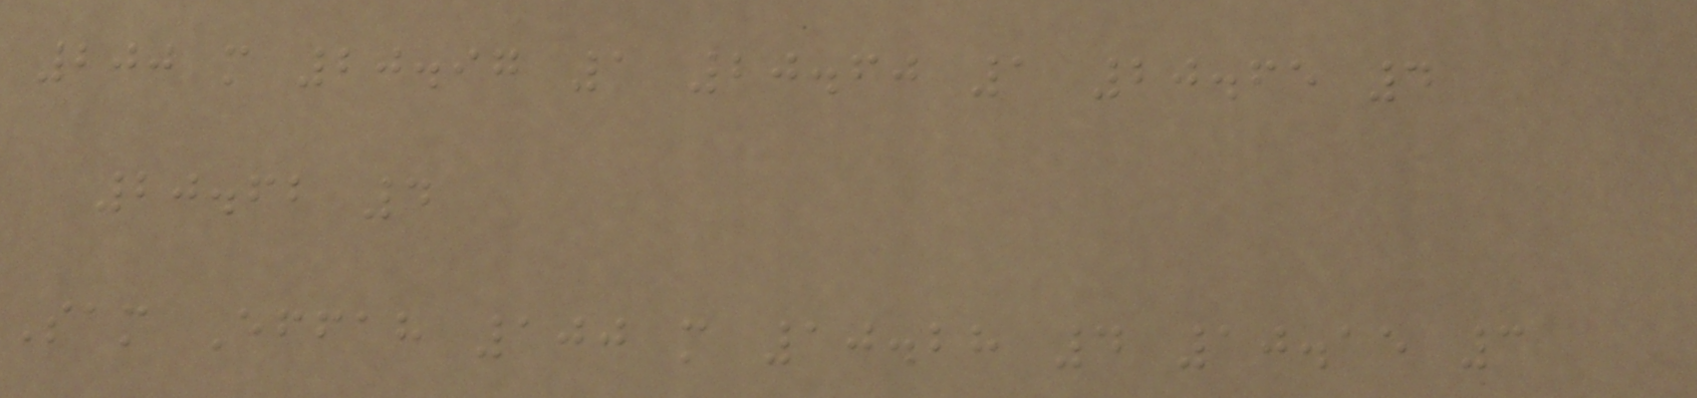200 m 20.97 1 20.60 1 20.65 4
20.62 4
Sam Effah 100 m 10.28 4 10.15 3
